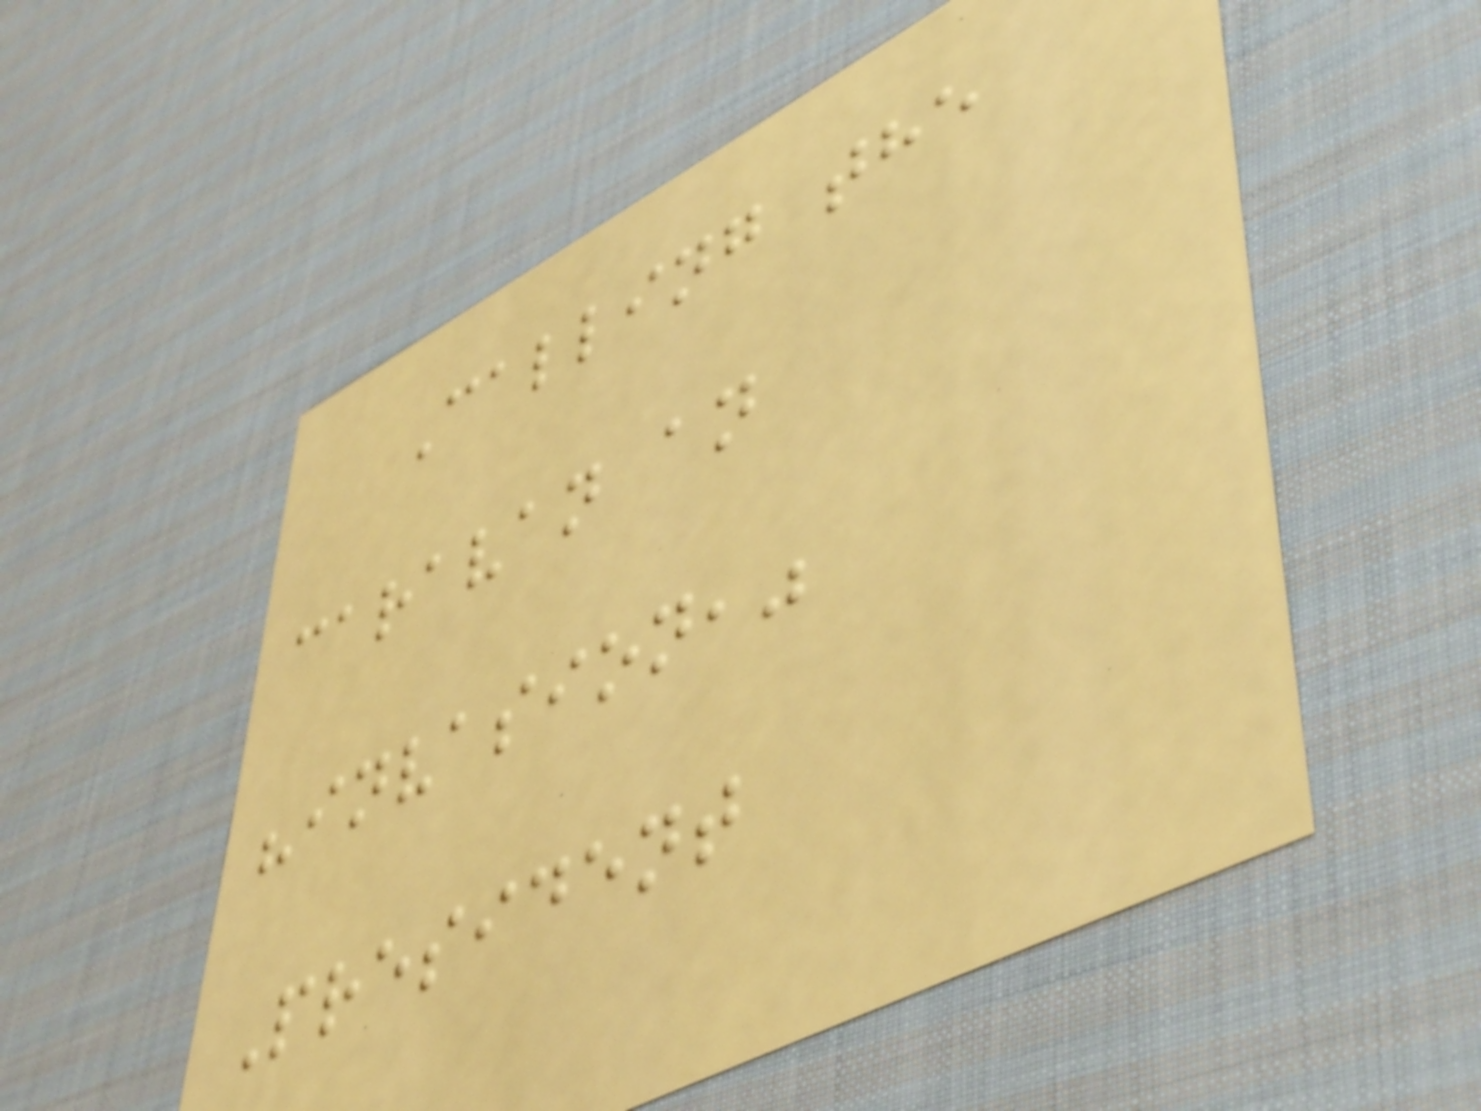Calling the
caravan an
"invasion,"
President
